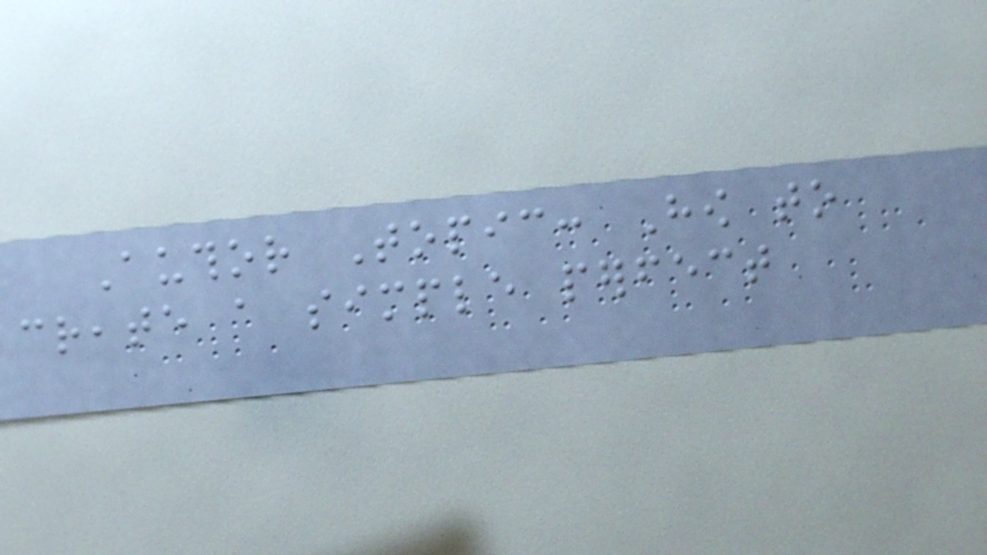Author Topic: How to
create a simple perfect
